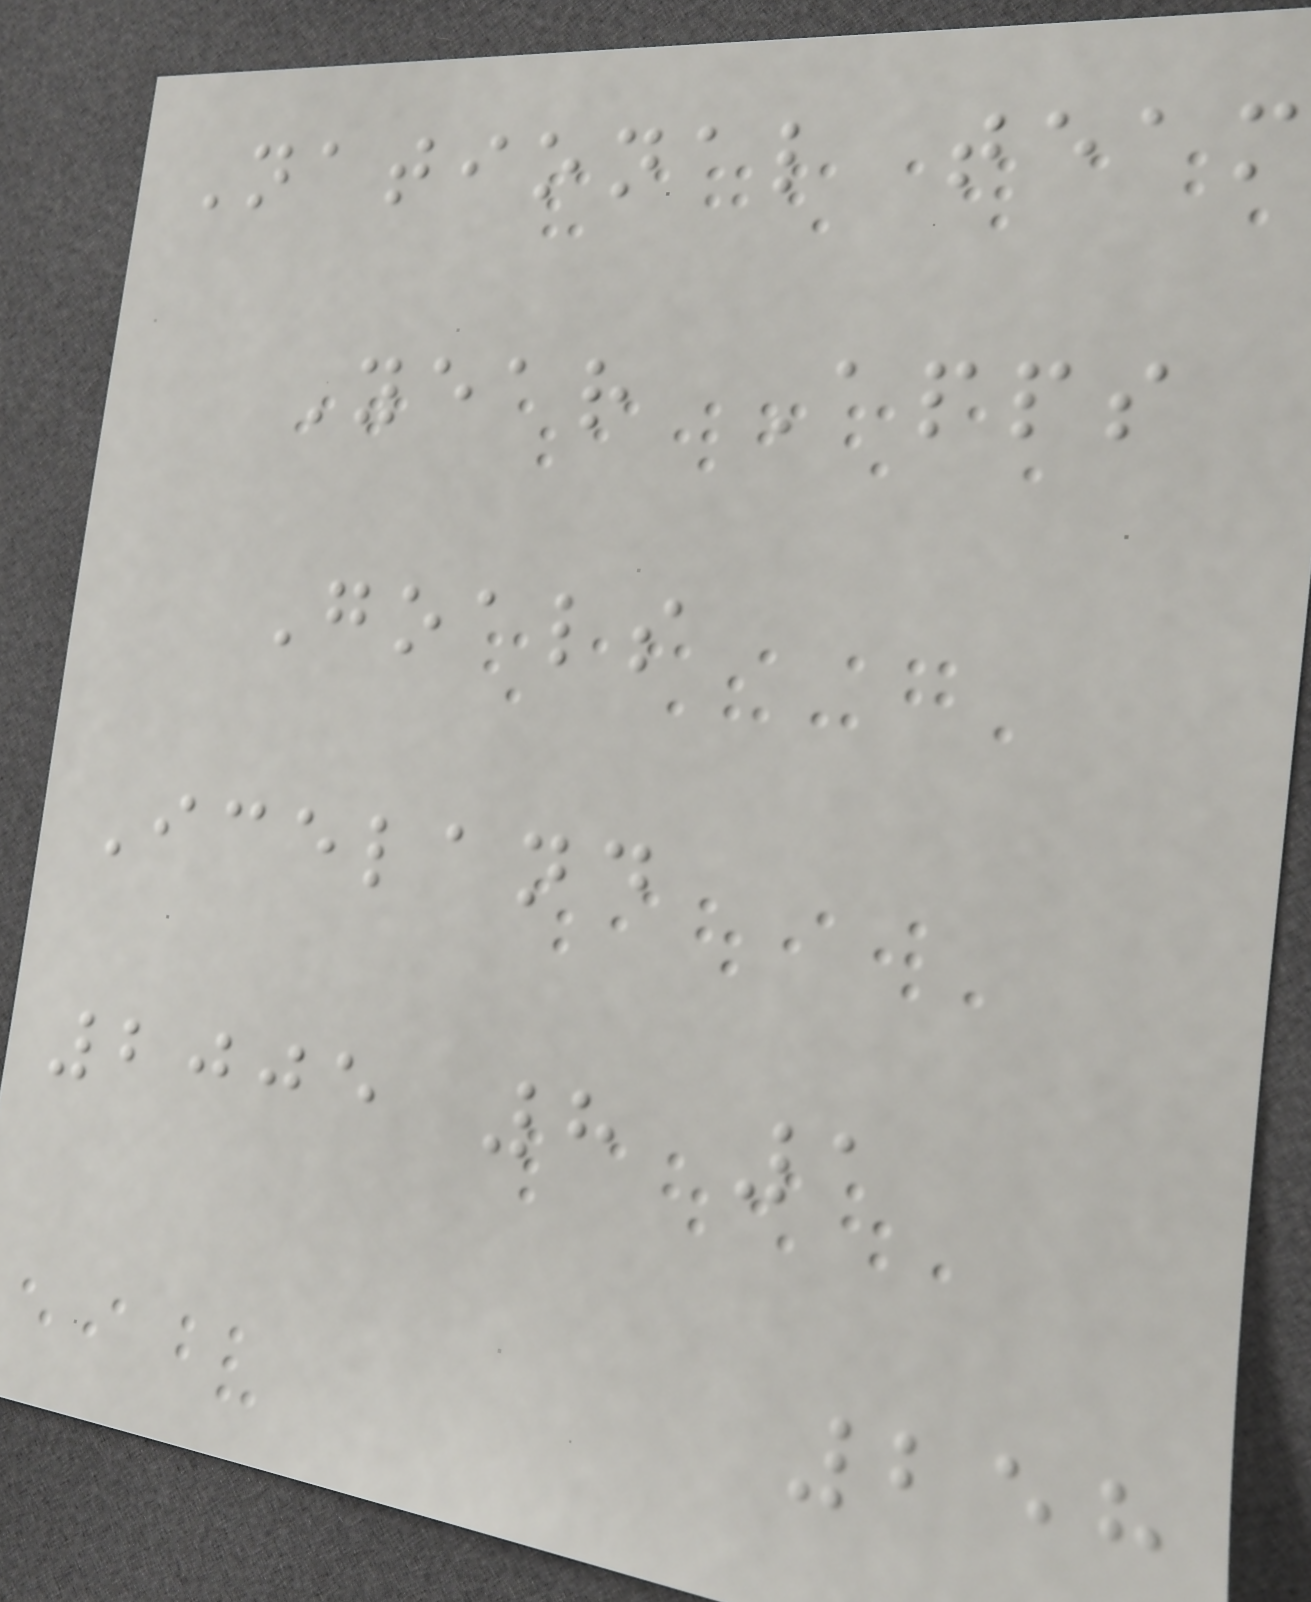National team
Year Apps
Goals
Iceland
2005 8 1
258
